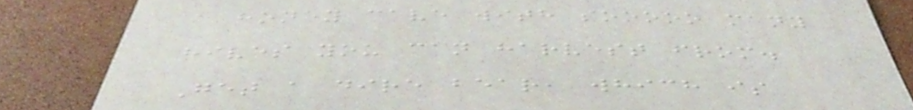a honey cave with sooooo many
hives you can harvest from.
Get a dire bear, which is
